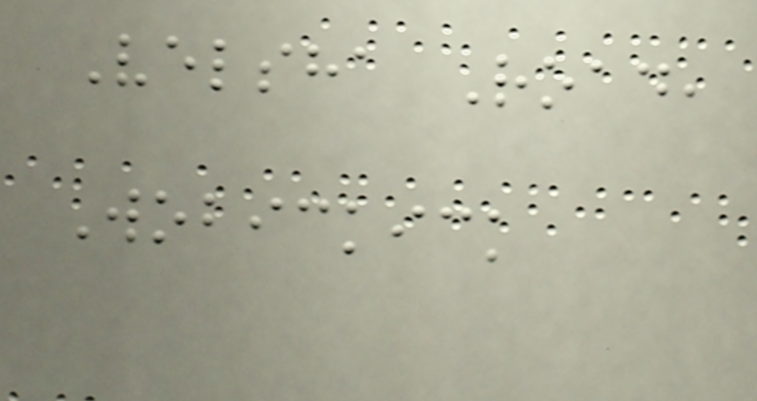Velsha Road,
Wobickick
